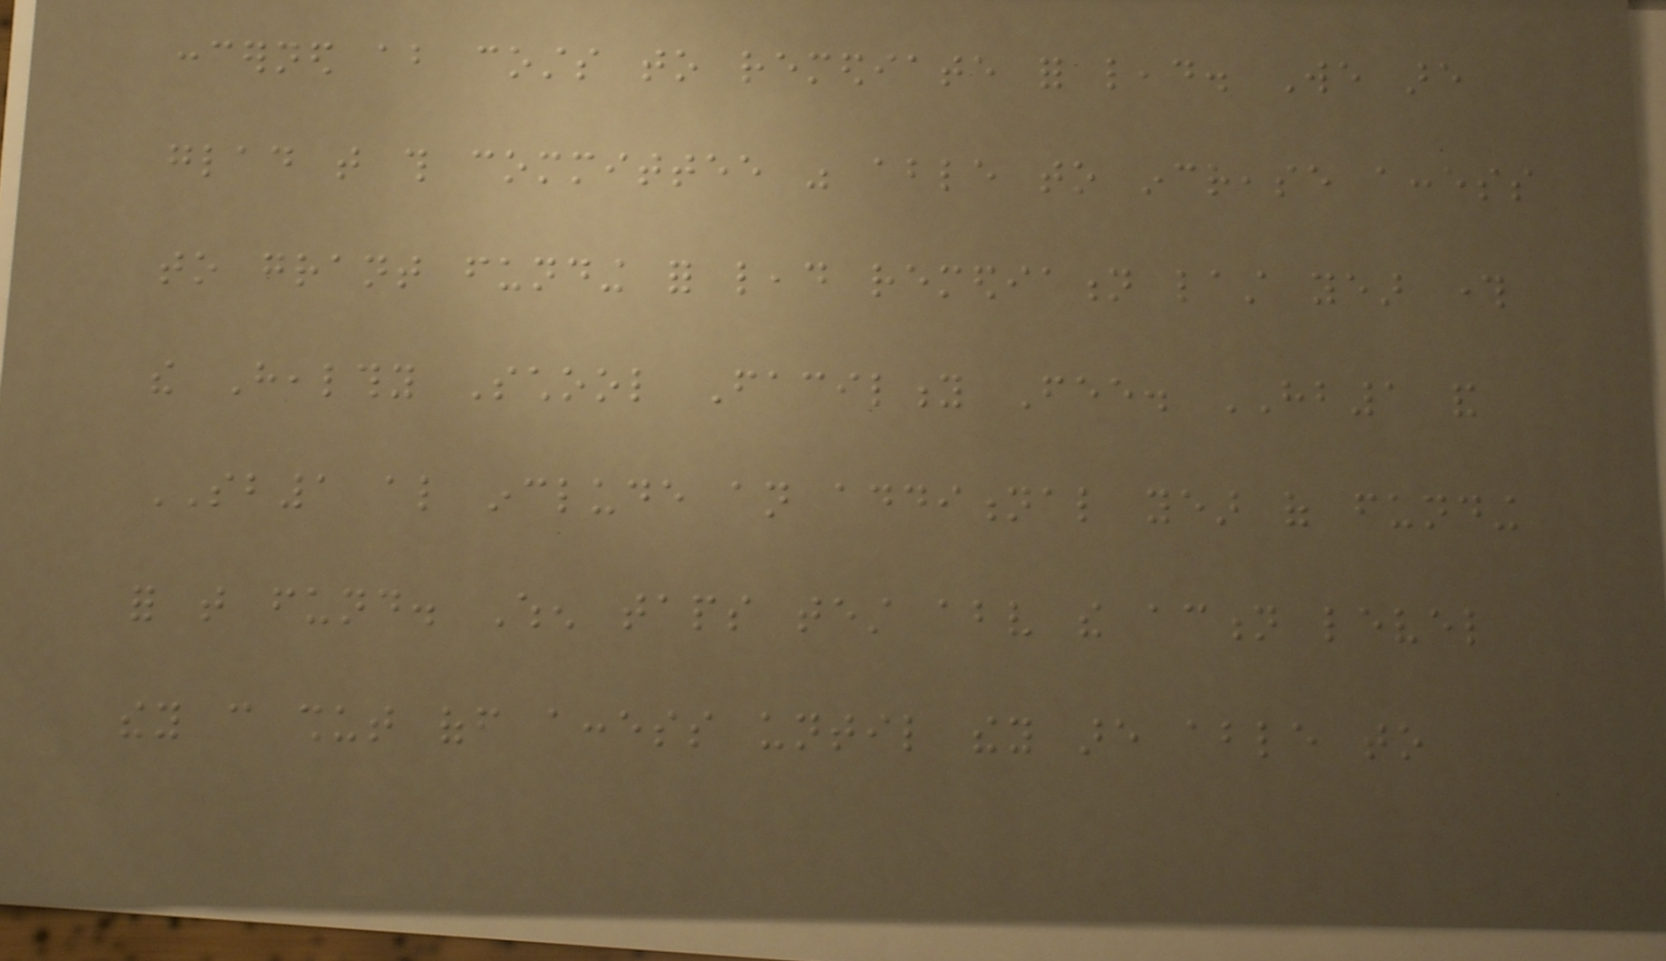concerned about costs to remediate for lead. We are
glad that this committee was able to increase access
to grant funding for lead remediation last year through
the Healthy School Facility Fee. HB1 and
SB1 also include an additional year of funding
for that fund. When taps test above the action level
they can shut off access until they are able to
